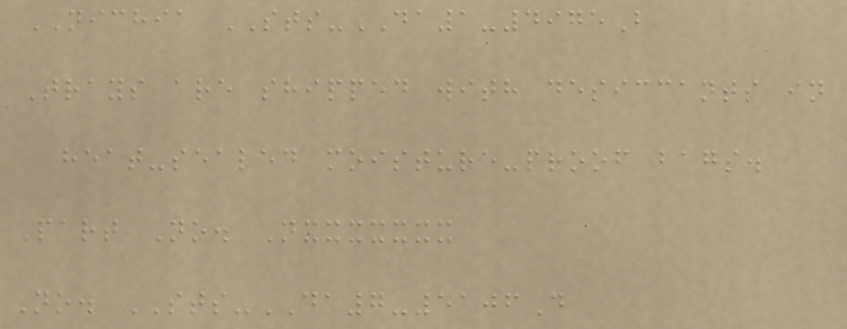NICHIA STS-DA1-4975B
Trays are shipped with desiccants in
heat-sealed moisture-proof bags.
Part No. Nxxxxxxx
No. STS-DA7-5106D
